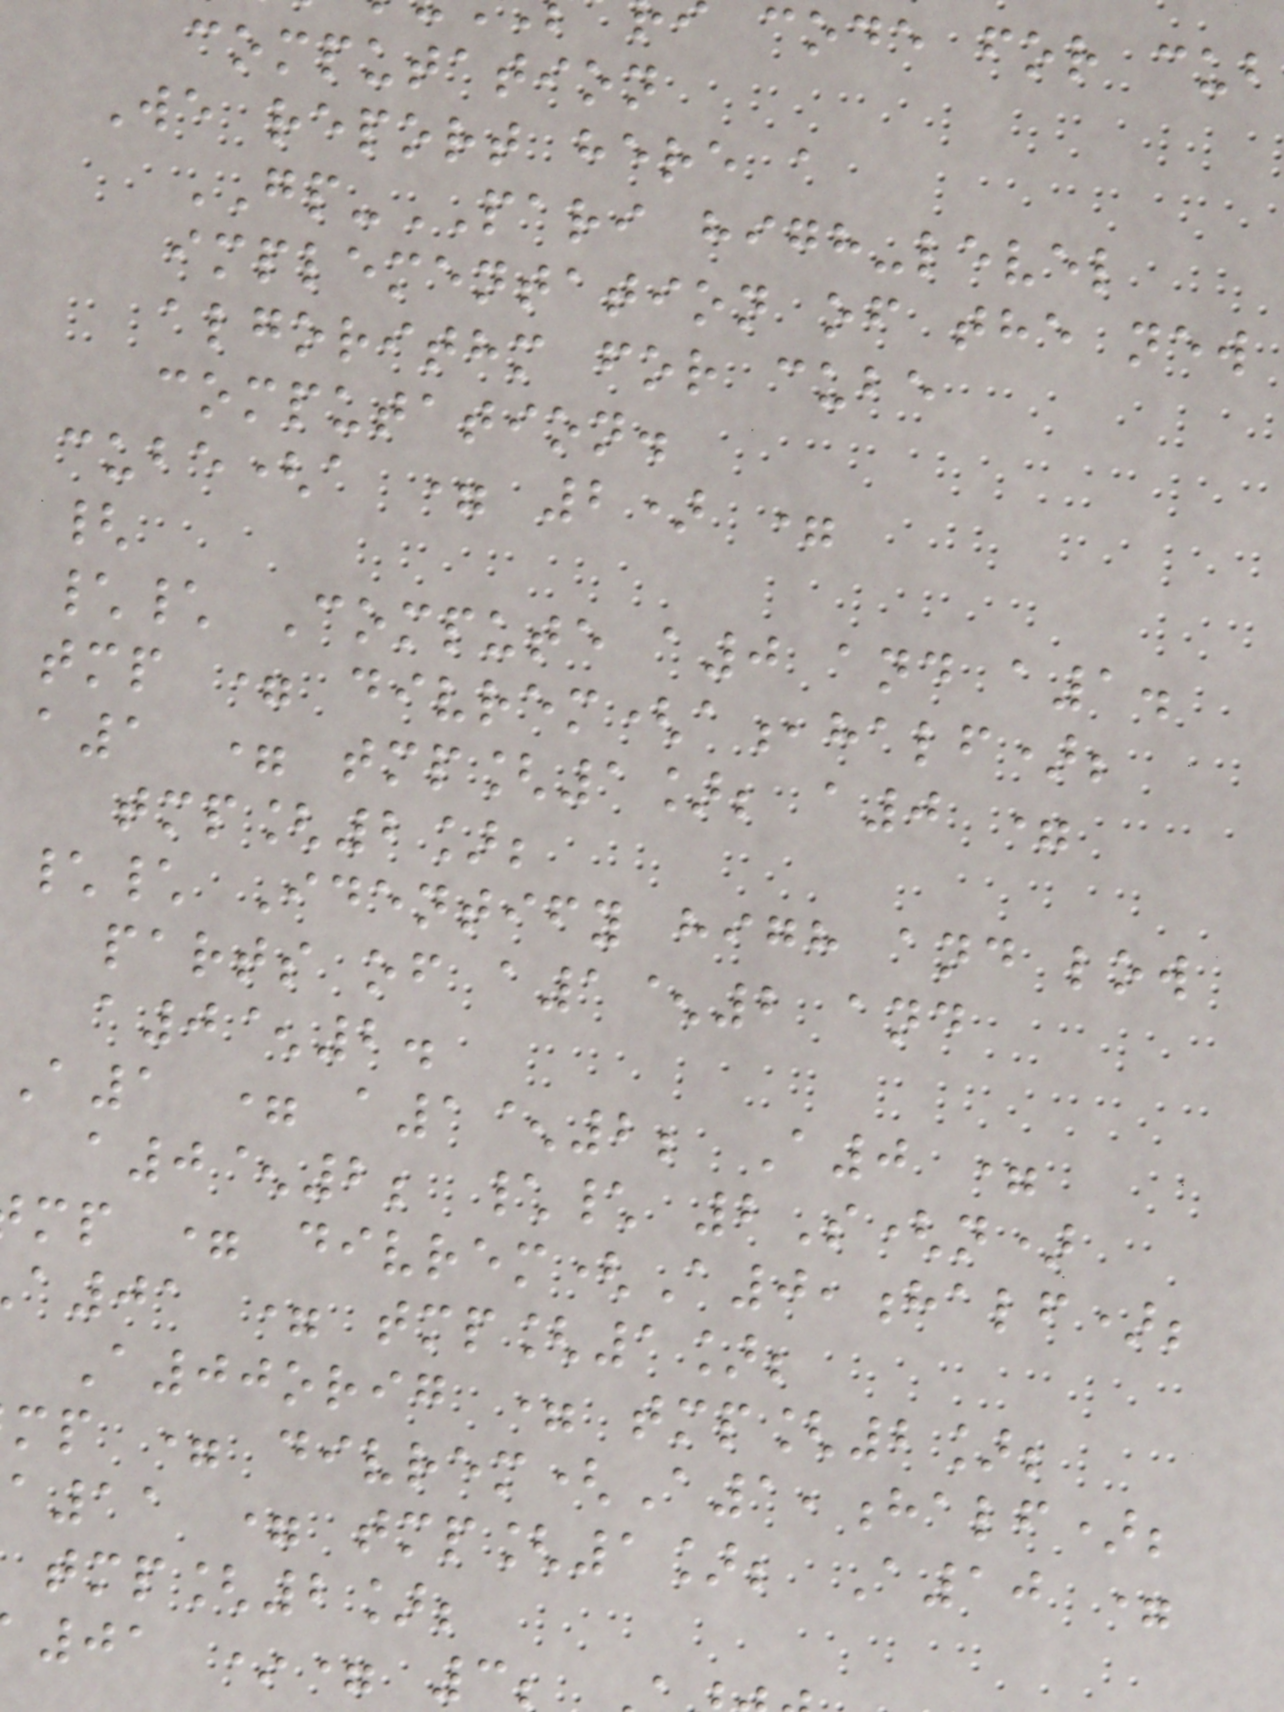code for cub
computation
We report here a
GP-PARI high-level
implementation of the new
algorithm for cube
computation.
cube(a = 2) =
{
\\ Compute a0 and a1.
tmp = divrem(a,half);
a1 = tmp[1]; a0 =
tmp[2];
\\ Identify high and low
parts of a1^2 and
a0^2.
A1 = a1^2; A0 =
a0^2; \\ 2S(n)
mp = divrem(A0,half);
a01 = tmp[1];
A00orig = tmp[2];
mp = divrem(A1,half);
a11 = tmp[1]; A10 =
tmp[2];
01 *= 3;
